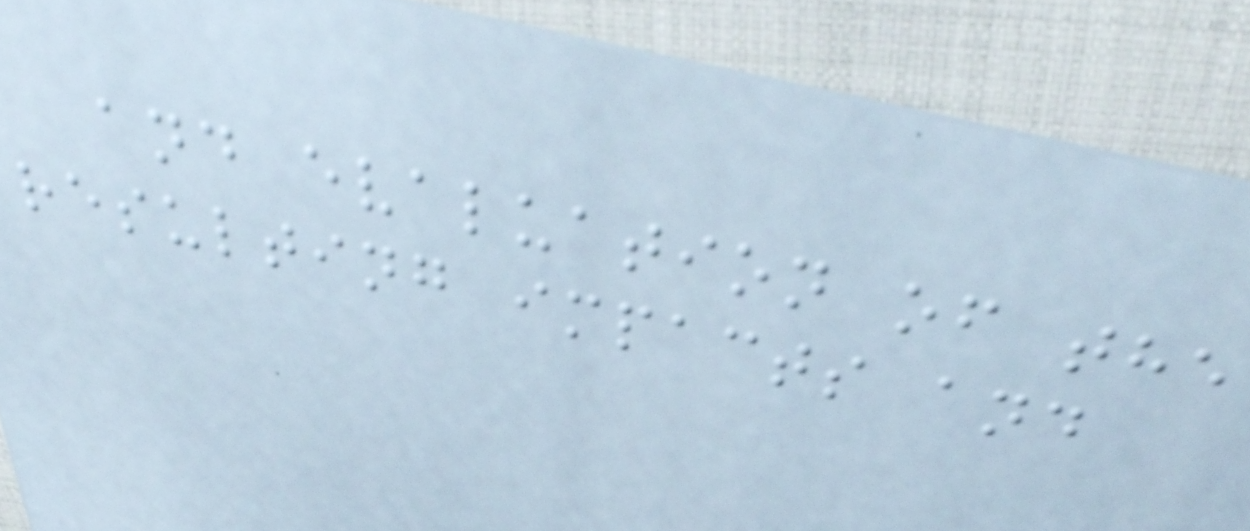and evaluation of the
resulting impacts and
